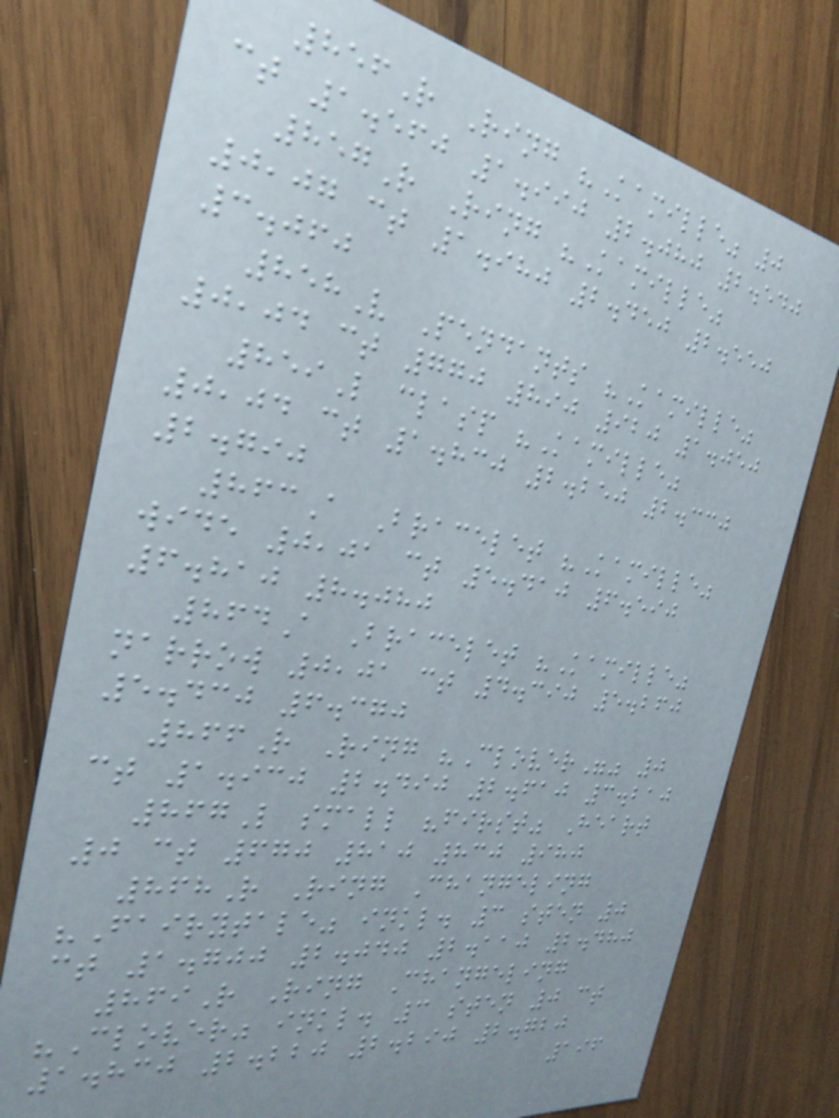856R Ring "Kamille" 0
ct 1.560 1.990 2.080 2.540
857R Ring "Kamille"
0,07 ct 1.980 2.450 2.550
3.060
858V Pendants "Kamille"
0,04 ct 770 890 920 1.050
859L clasp "Kamille"
0,04 ct 1.830 2.250 2.330
2.790
863A Bracelet "Kamille"
wide 0,01 ct 5.410 6.590
6.810 8.080
864A Bracelet "Kamille"
narrow 0,01 ct 4.390 5.260
5.430 6.370
866R Ring "Clover"" 0
ct 1.930 2.490 2.610 3.210
867L small "first" Heart
0 ct 670 810 830 980
868R Ring Changeling
"Fairytale" inkl. 3 sten 0
ct 1.700 2.040 2.110 2.480
869R Ring Changeling
"Clover" inkl. 3 sten 0 ct
1.830 2.220 2.290 2.720
196
